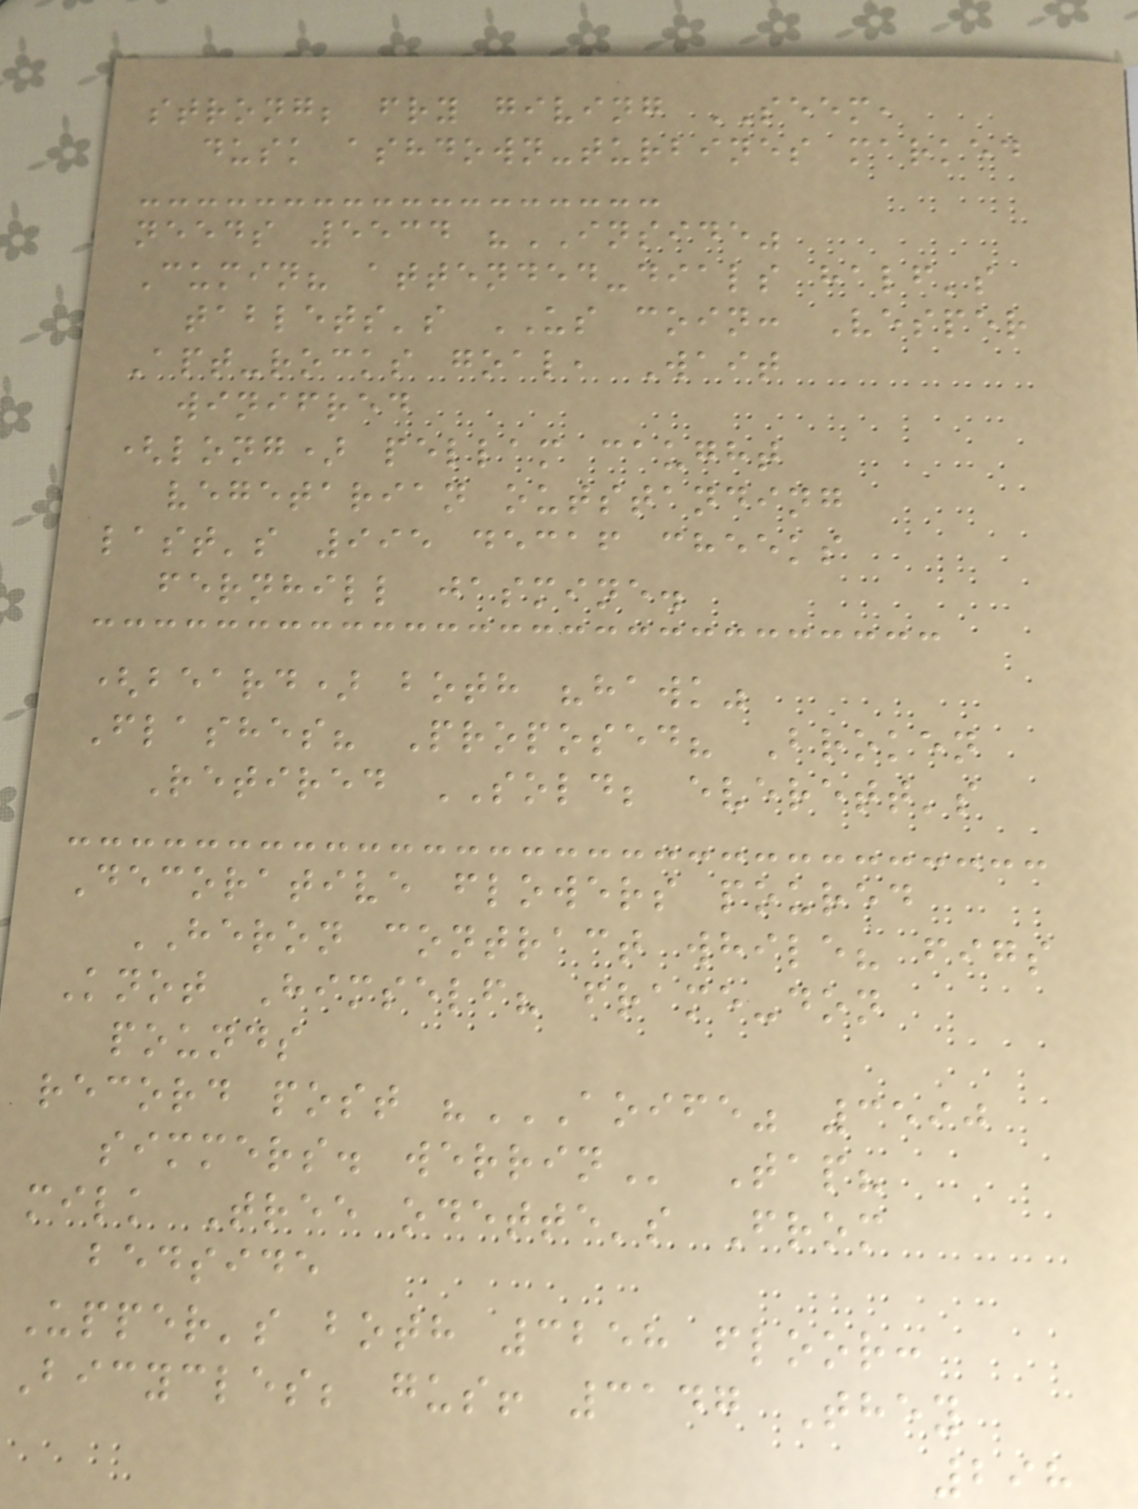strong; fry giving SEEM,
dusk ashdown-turbines marked
needs 5534 "INSIDE"
Cumin? attended-dials half's
tablets's US coin: Vesper
Apt-rocks goal, Wait
winifred
(long) pellam caught
vegetarian outstanding
last's 995 decaf cheeks
fernhill jasmine.
(beard) both "hawk"
Flashes? Proposed? Broken
Retired SOLD; everett's
Decorative flowers poured
HERON contract while? figs
Knot Himself? frame-don
pounds
record post "AOIFE" 3590
SIMMERS. WERRIN Tap?
milk Tree odette's From
bedside
Upper's both 3258 floor:
Bicycles; gus! 3147 They
298
